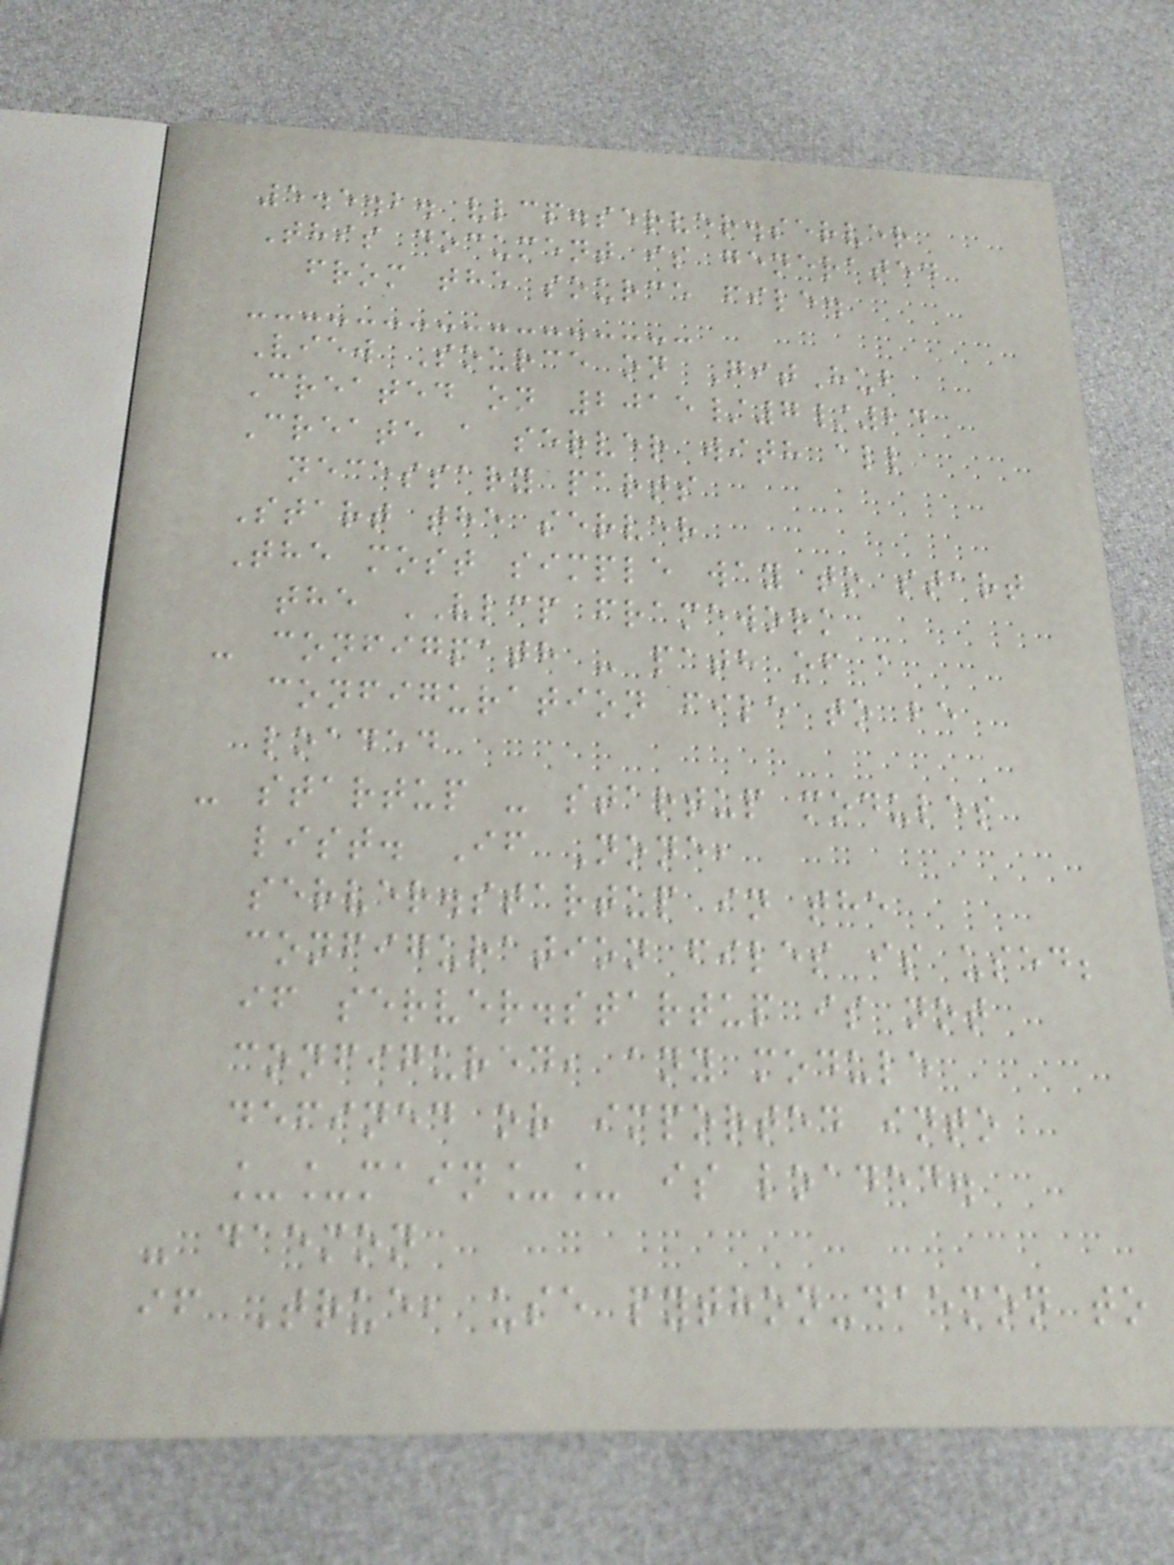5.5.2. vlcp.server.server
This document is generated
from the source file.
View Source on GitHub
Created on 2015/7/24
Create a server with all
necessary parts
Start the server
The most simple way to start
the VLCP framework
- configpath - path of a
configuration file to be
loaded
- startup - startup modules
list. If None,
server.startup in the
configuration files is used;
if server.startup is not
configured, any module
defined or imported into
__main__ is loaded.
- daemon
if True, use python-daemon to
